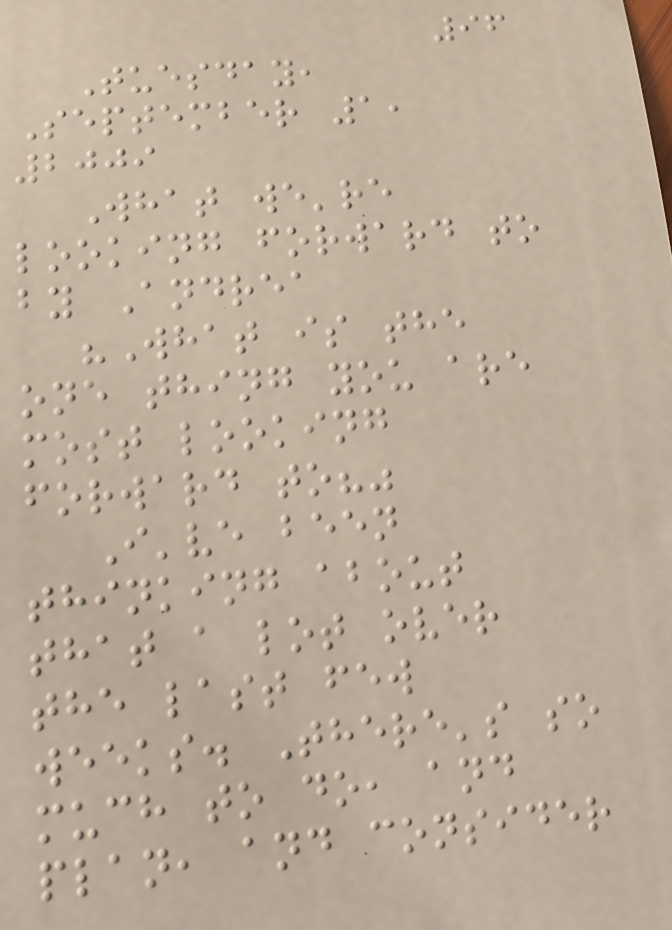96
Tuesday,
September 1,
2009
What we're
looking forward to
by Andrea
"What is the
one thing you are
most looking
forward to?"
I've been
thinking about
that a lot over
the last few
weeks. There's so
much to do, and
plan, and consider
